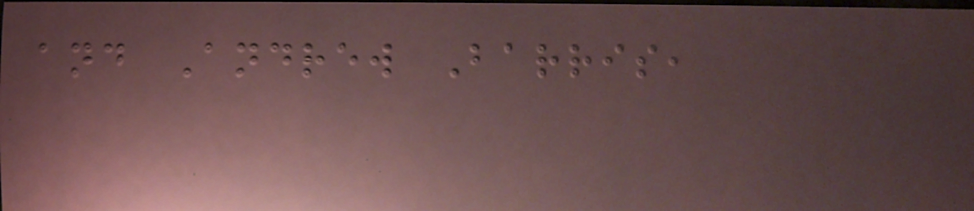and Andrew Barris,
